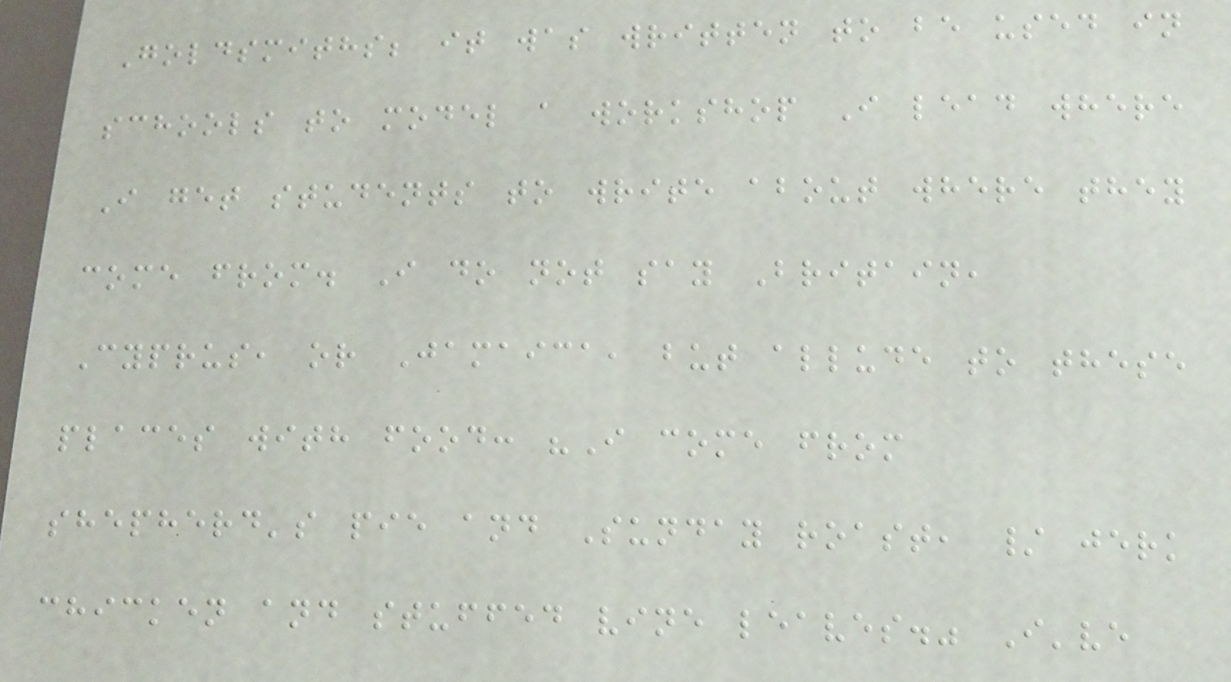Goldsmiths; it was written to be used in
schools to model a workshop I lead where
I get students to write about where they
come from. I do not say Britain,
Cyprus, or Jamaica, but allude to these
places with food: "I come from
shepherd's pie and Sunday roast, / jerk
chicken and stuffed vine leaves." I've
